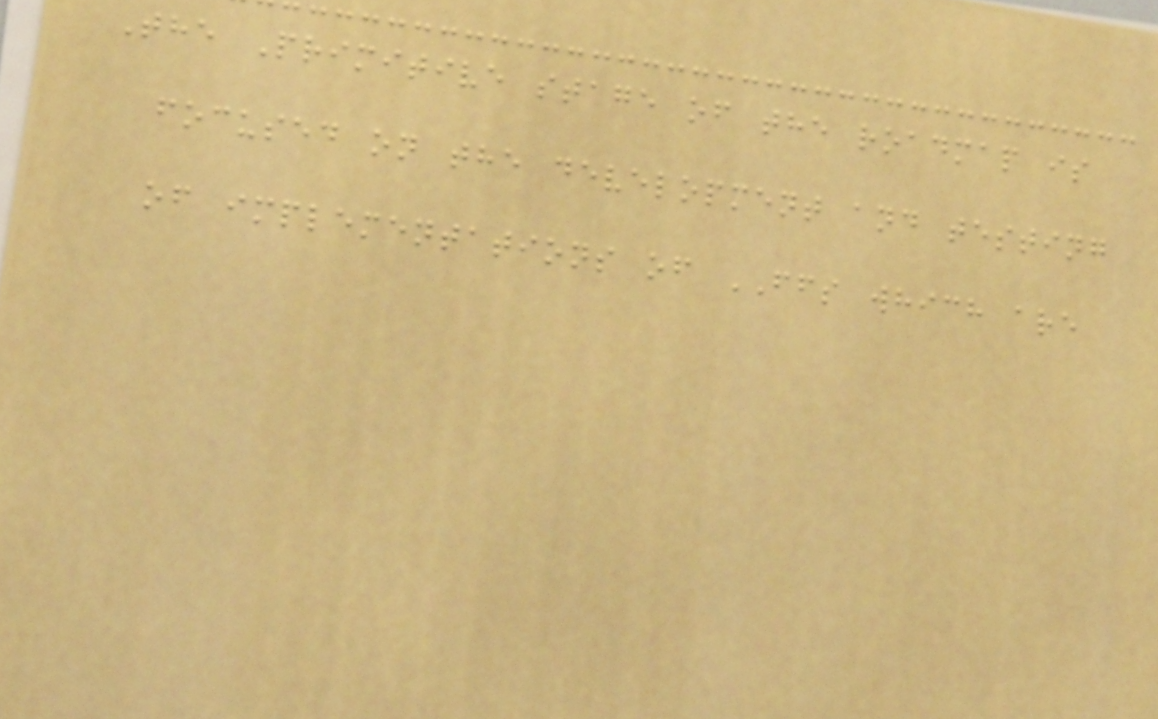The Primitive stage of the roadmap is
focused on the development and testing
of implementations of FFS which are
